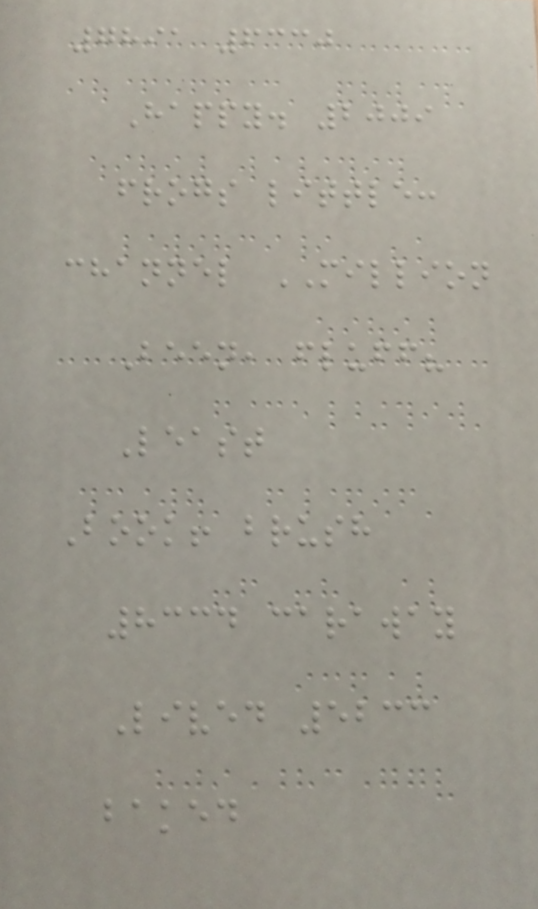7891 6330
Happy. 2009
frogs little:
channel MILLION
Been, fluff?
Least
Book! brush
8334 caraway
Lived 5233
baked
